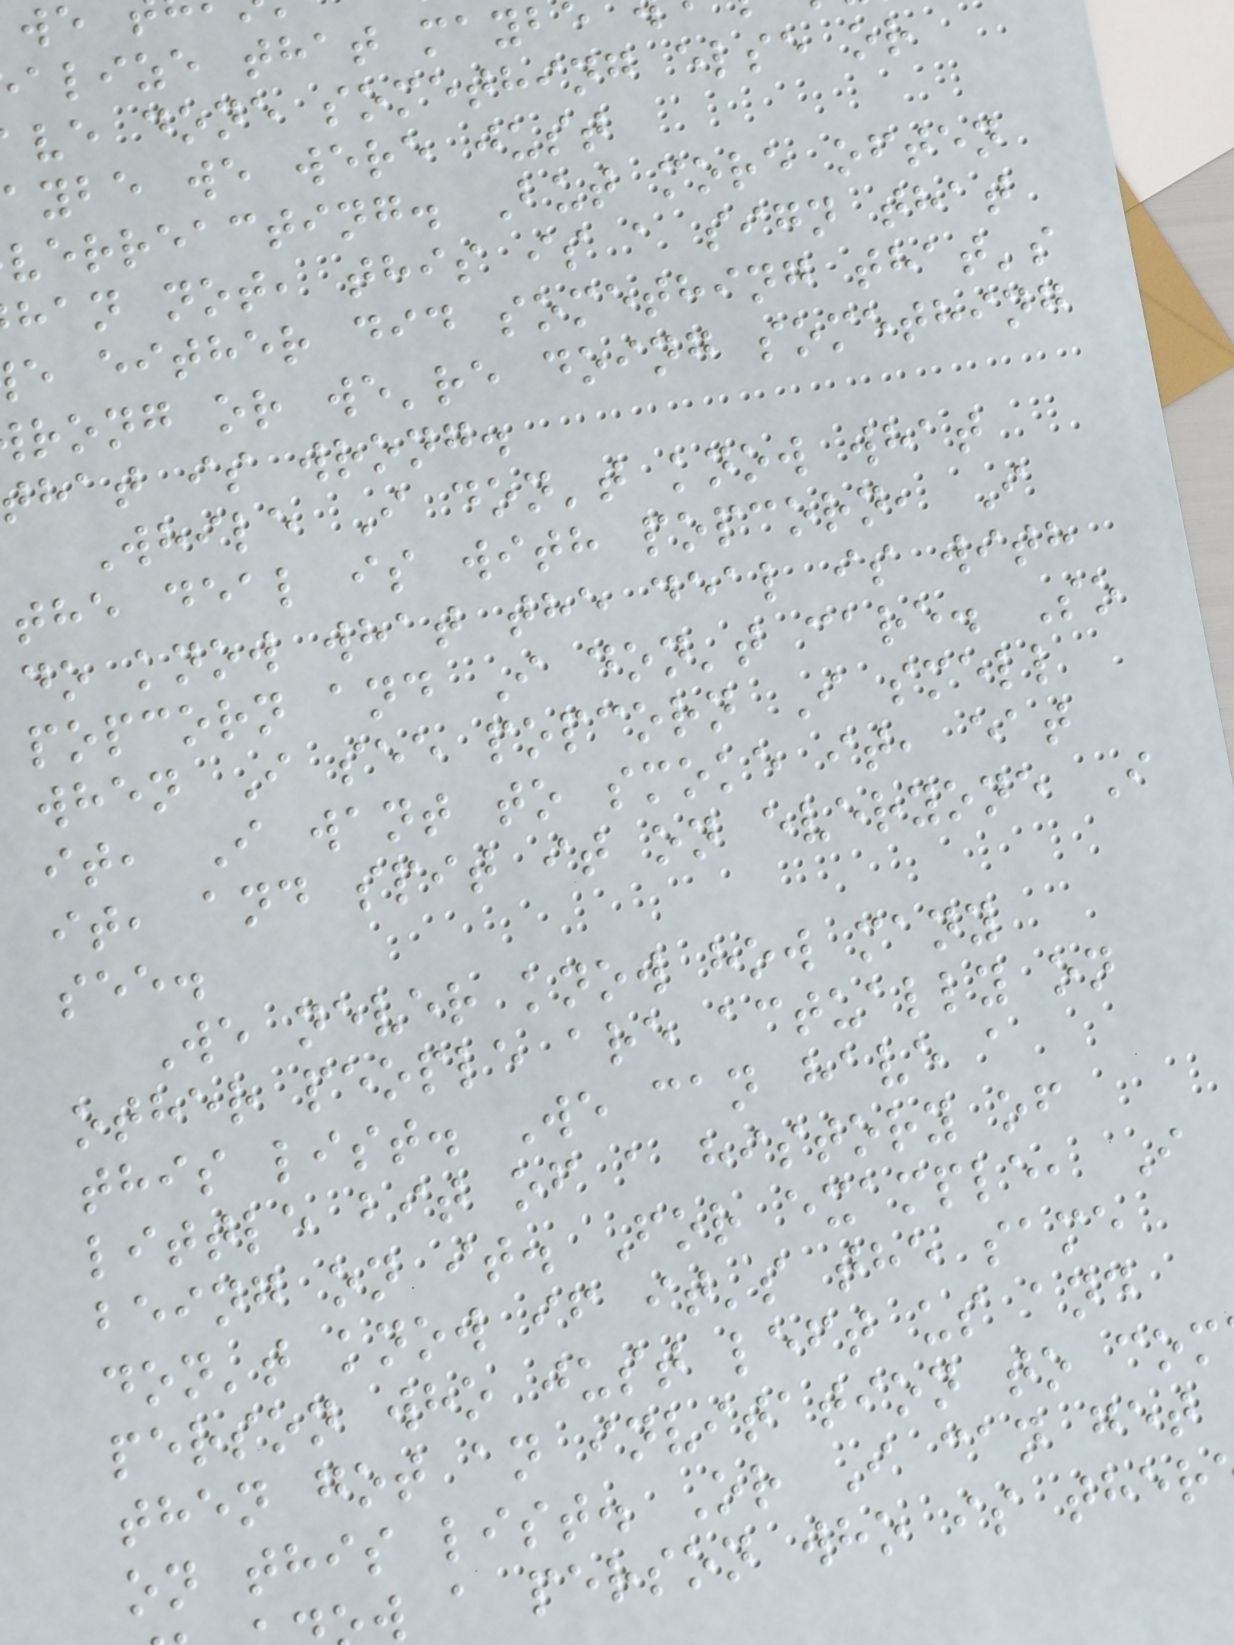alize that mayb
ve done something else or
aybe we were just
verreacting. But more often
han not, this is a sign that
e either did something that's
rong or we're doing something
hat is wrong.
While I don't know what
the deal is with popcorn, I
do know what the deal is with
popcorn and I don't care. So
when I see popcorn I smell
it, I want to smoke it, eat
it, and spit it on everyone I
see.
We never know how many
other people are actually on
this list. We can have a
little bit of a history of
being on it. For example, I
don't know if it's the same
person who just left us and
then got an invitation to com
on this list. Or I can get
w a person who is ther
